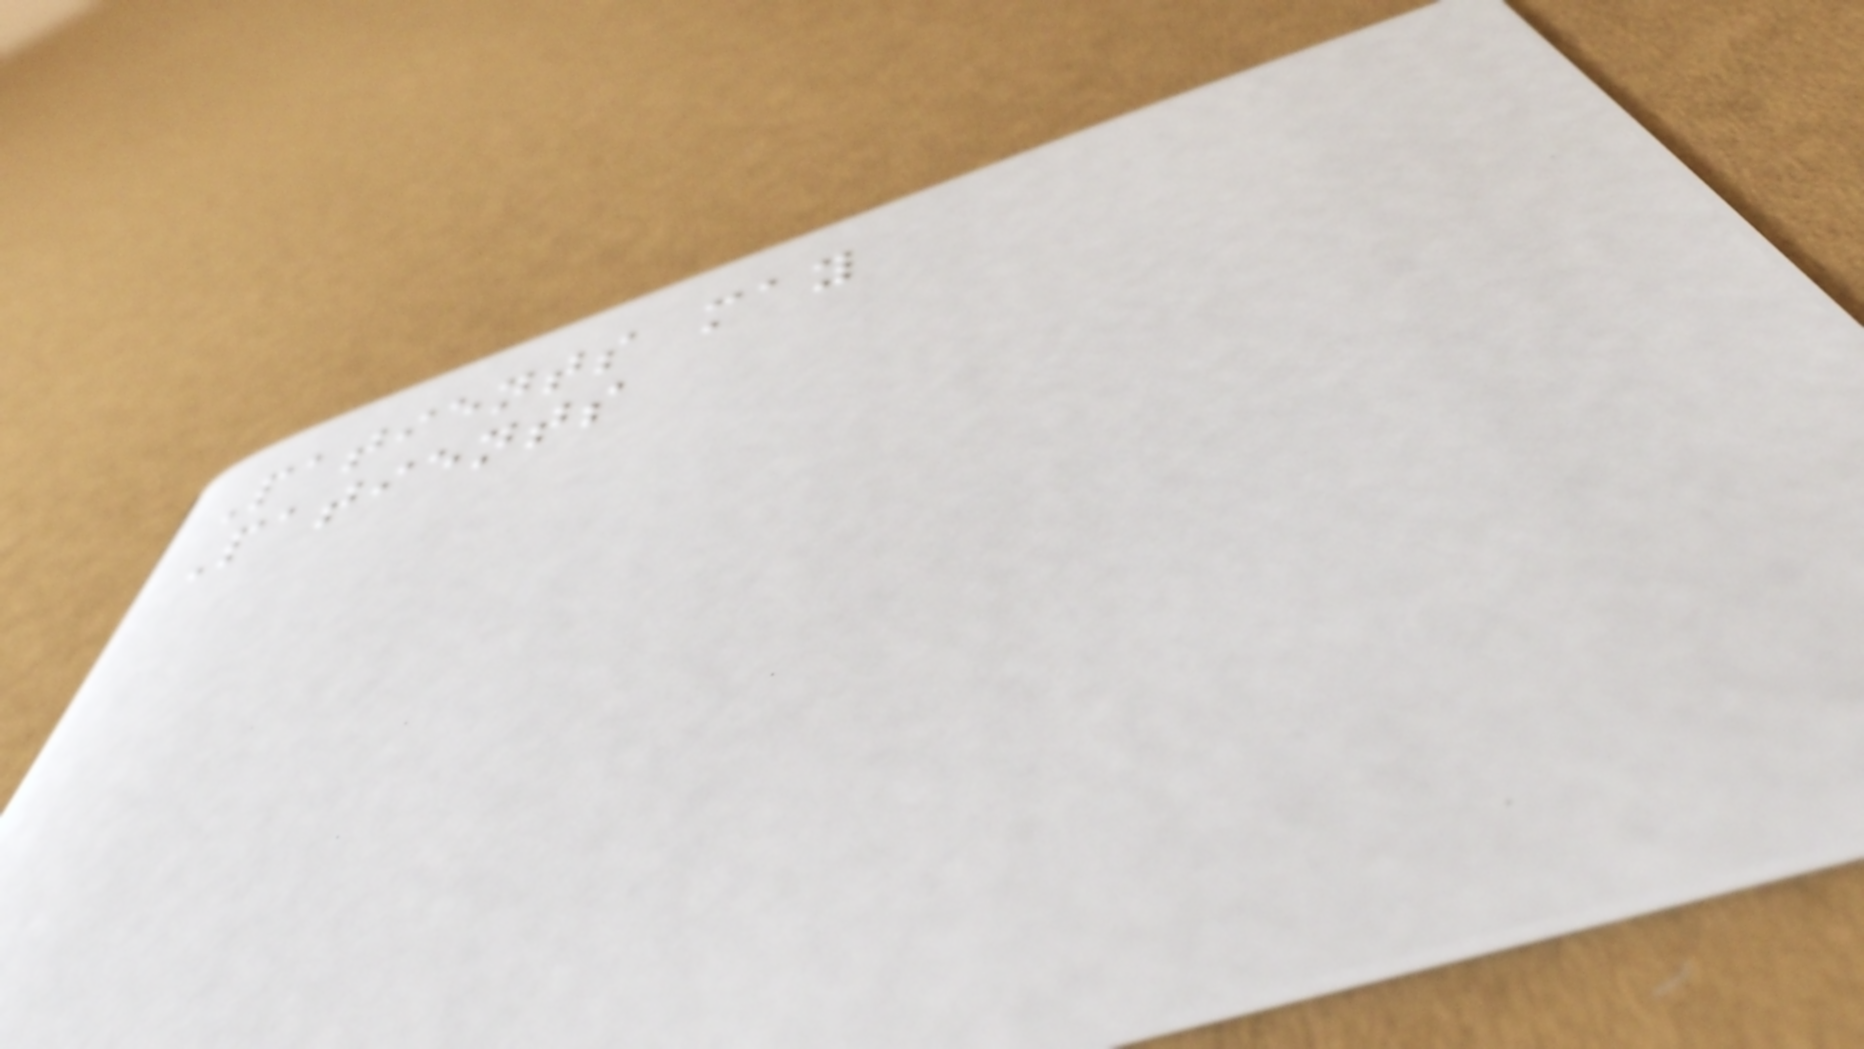Patients may
Patients
